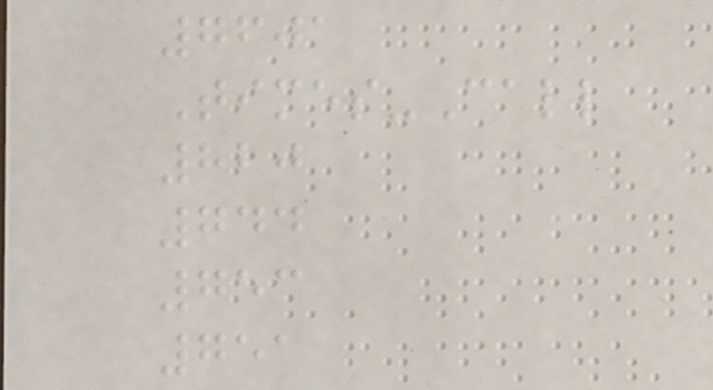7601
Times-Call
820
744
753
751
